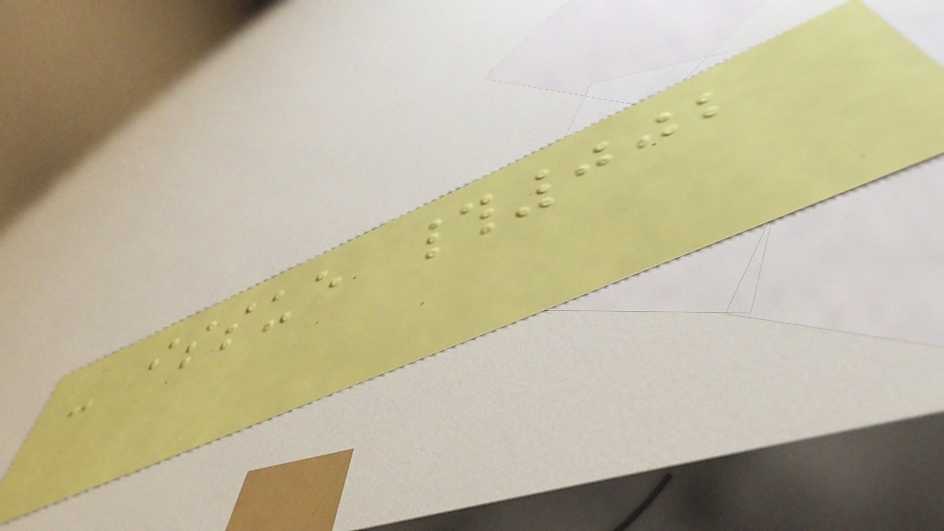- issue #002
